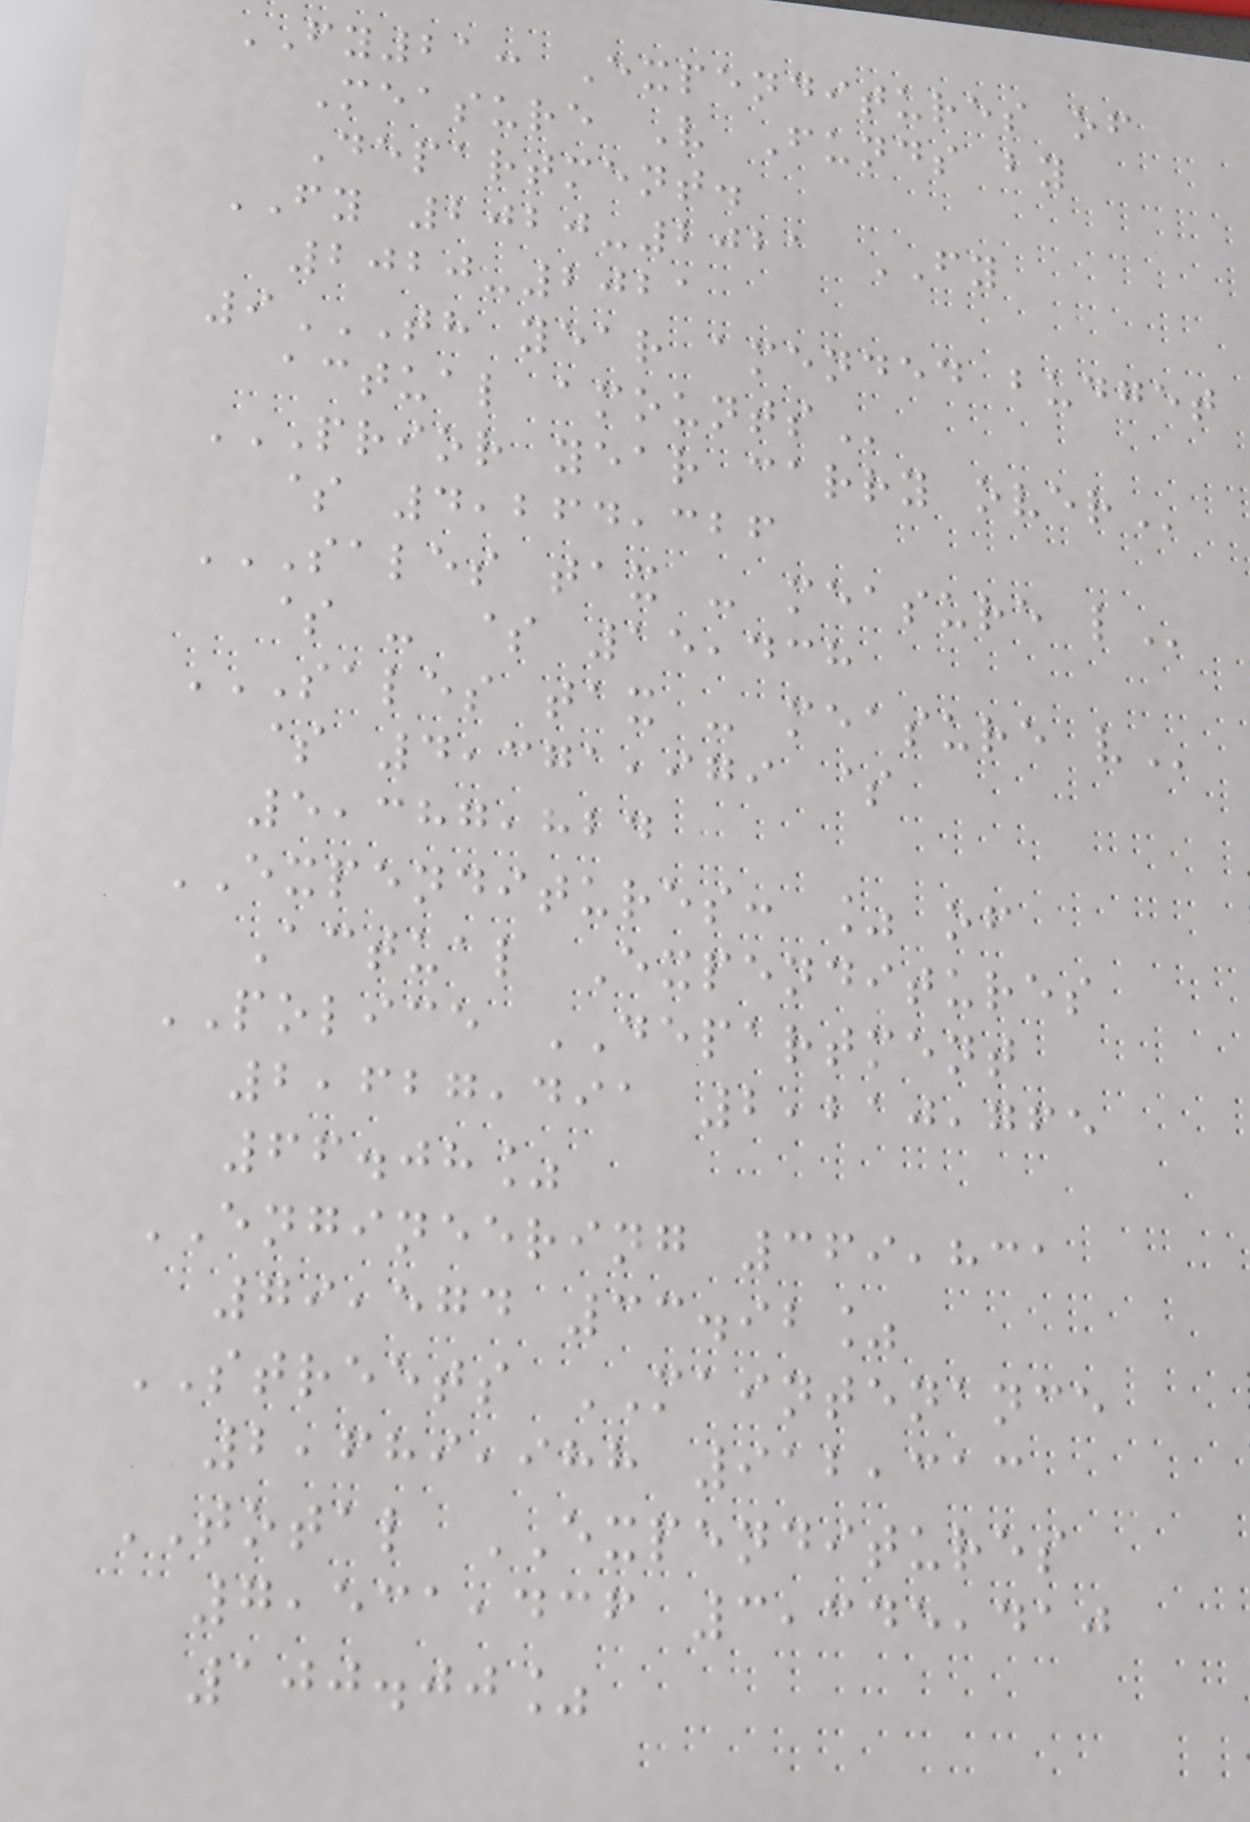FY21: Expenditures of
Measure V Funds by
Department.
FY 2020-2021 FY
2020-2021
9TH YEAR AMENDED BUDGET
ACTUAL AMOUNTS
PRIOR YEAR CARRY OVER
$ 4,264,326
SALES TAX - MEASURE L
$ - $ 15,438
SALES TAX - MEASURE V
$ 4,371,979 $
5,387,824
EXPENDITURES: % of
Actual Expenditures
POLICE DEPARTMENT
2,627,491 2,210,765
66.08%
ENGINEERING 369,831
79,574 33.92%
STREETS MAINTENANCE
2,689,988 912,313
TOTAL EXPENDITURES
7,531,436 3,345,410
100.00%
